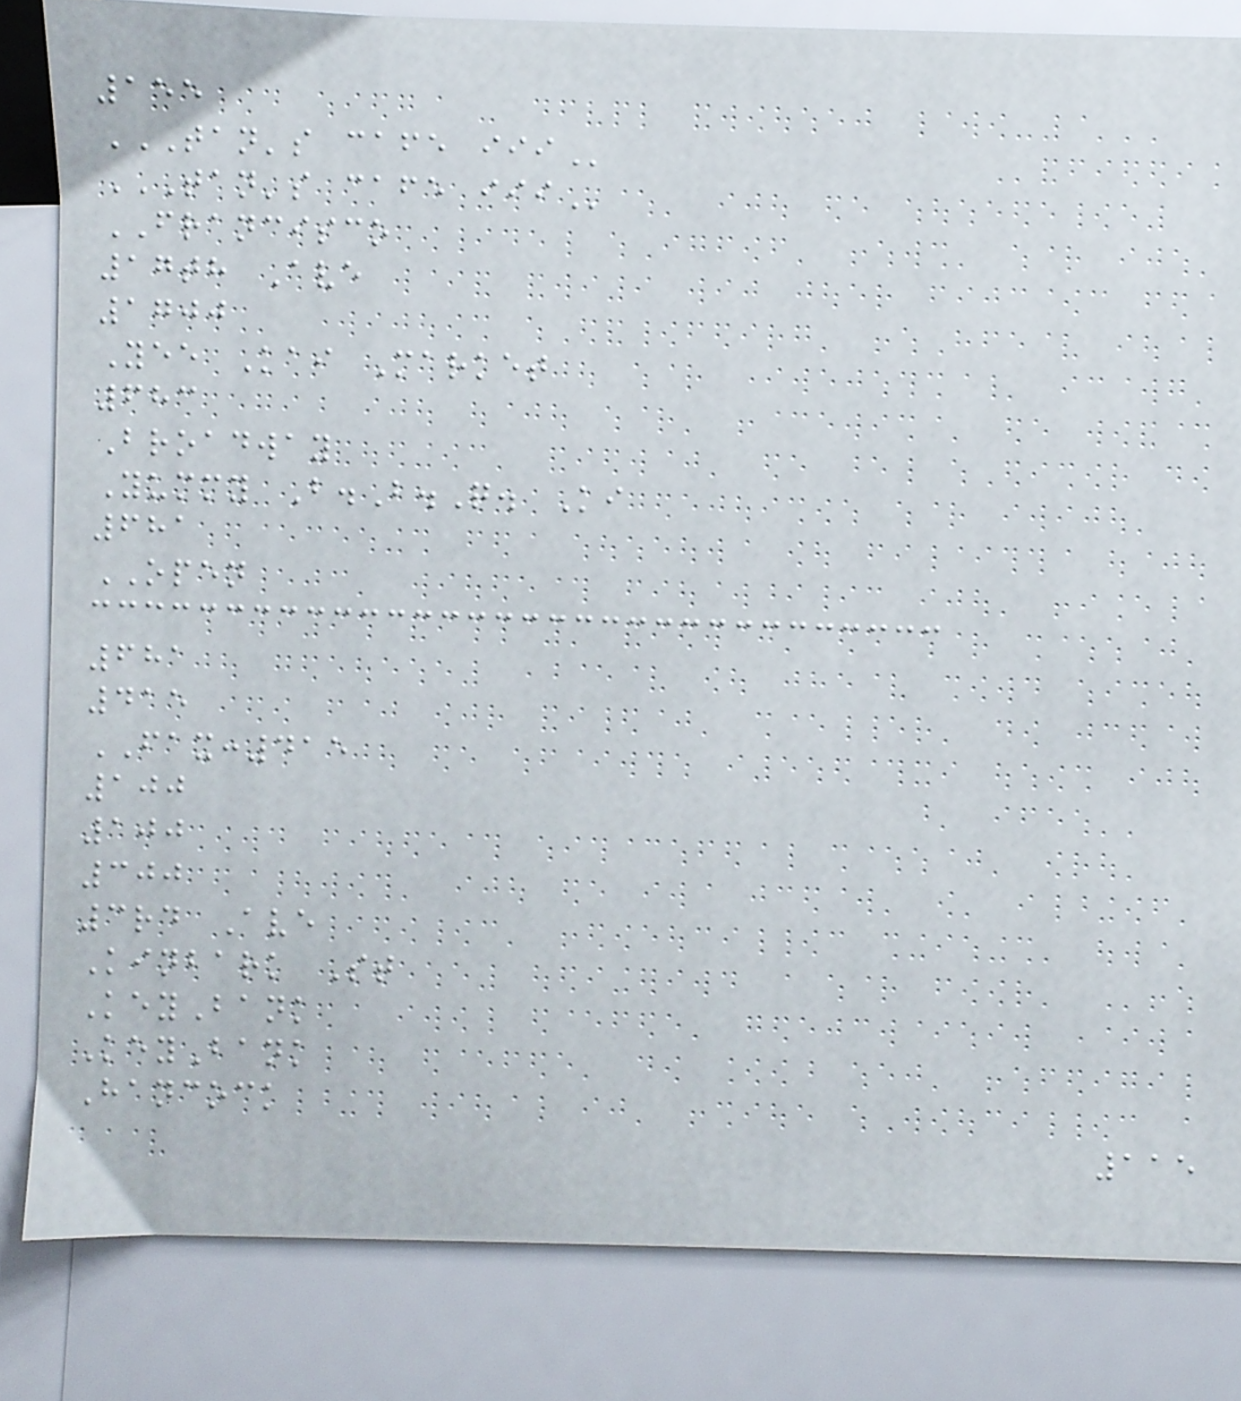155
TAN'S CAFE III
TAN'S CAFE III
FRANCISCO
17th Ave
1700
Yee Kai Market
683
Broadway
Yummy B.B.Q. Ki
681
OPEN
681
415
FAX:415
100
100
300
3rd Ave
Kinbark St
KeyBank
KeyBank
Hancock
115
